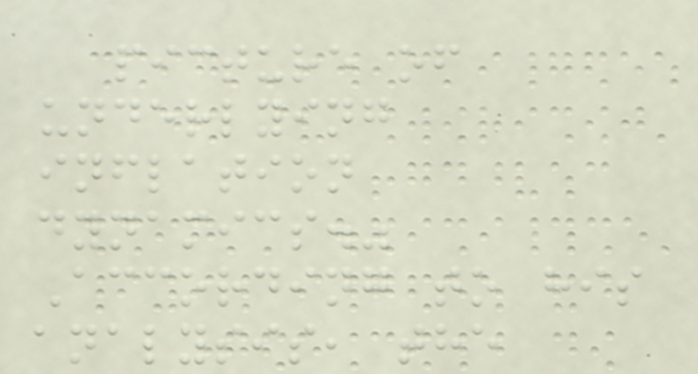picture of
underlying
inflation
dynamics."
According to his
analysis, the
